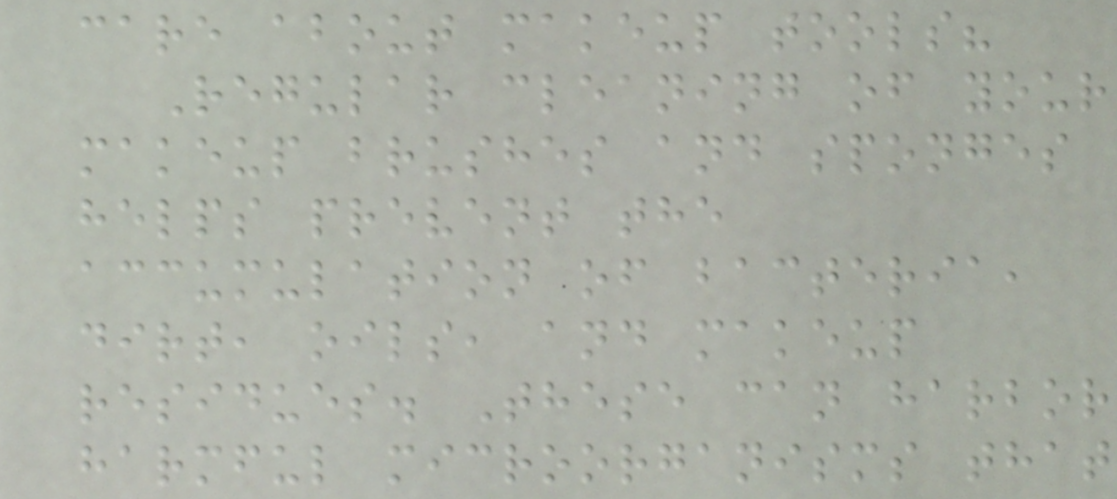care about makeup tools?
Regular cleaning of your
makeup brushes and sponges
helps prevent the
accumulation of bacteria,
dirt, oils, and makeup
residues. These can harbor
harmful microorganisms that
